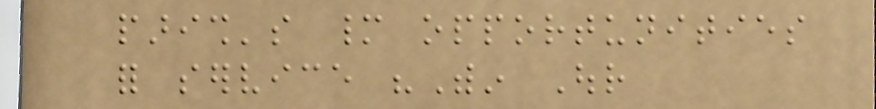parish's many opportunities
for service "Within Our
